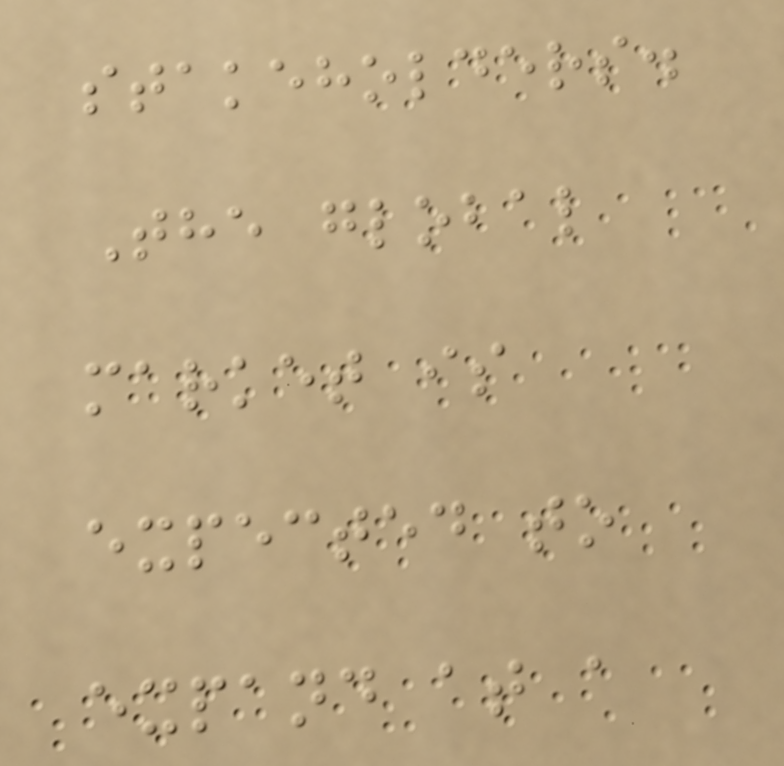stakeholders.
The global
market is
expected to
expand at a
